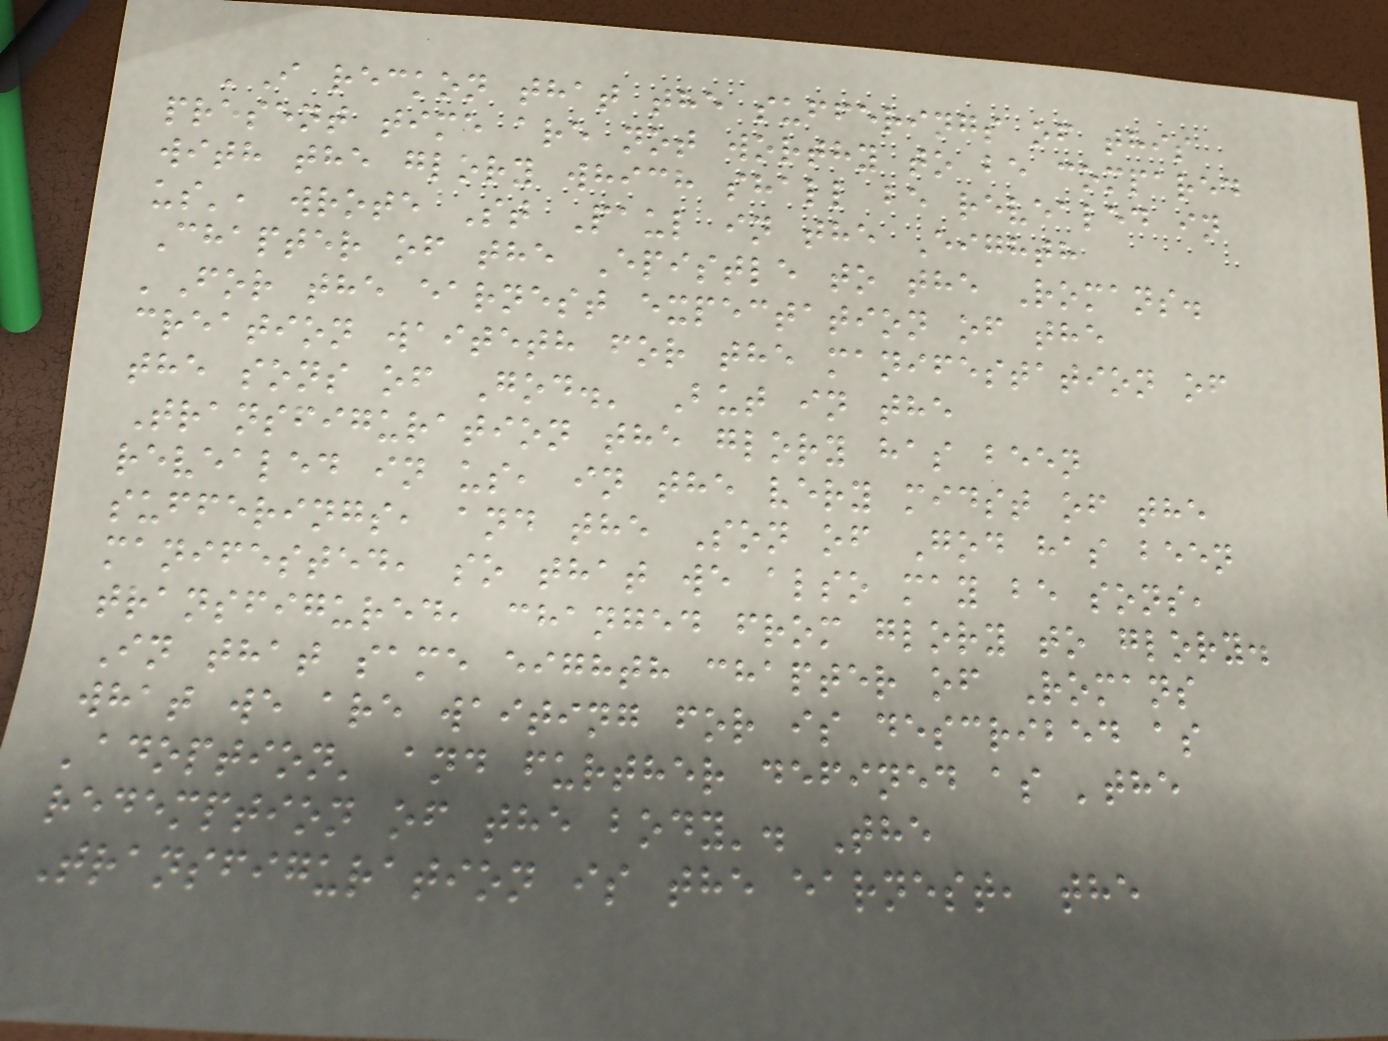'I reckon that the sufferings of this
present time are not worthy to be compared
with the glory which shall be revealed in
us', wrote St Paul in the Eighth
Chapter of the Epistle to the Romans.
'For the earnest expectation of the
creation waiteth for the manifestation of
the sons of God.' But in the
Transfiguration the glory has been
revealed in us, in the very midst of the
sufferings, and the Son of God has been
manifested, so that we also may be sons,
transfigured, changed from glory to glory.
In that same eighth chapter of Romans
what we are waiting for is described as
'adoption' and further defined as 'the
redemption of the body'. The
Transfiguration is the earnest, the
